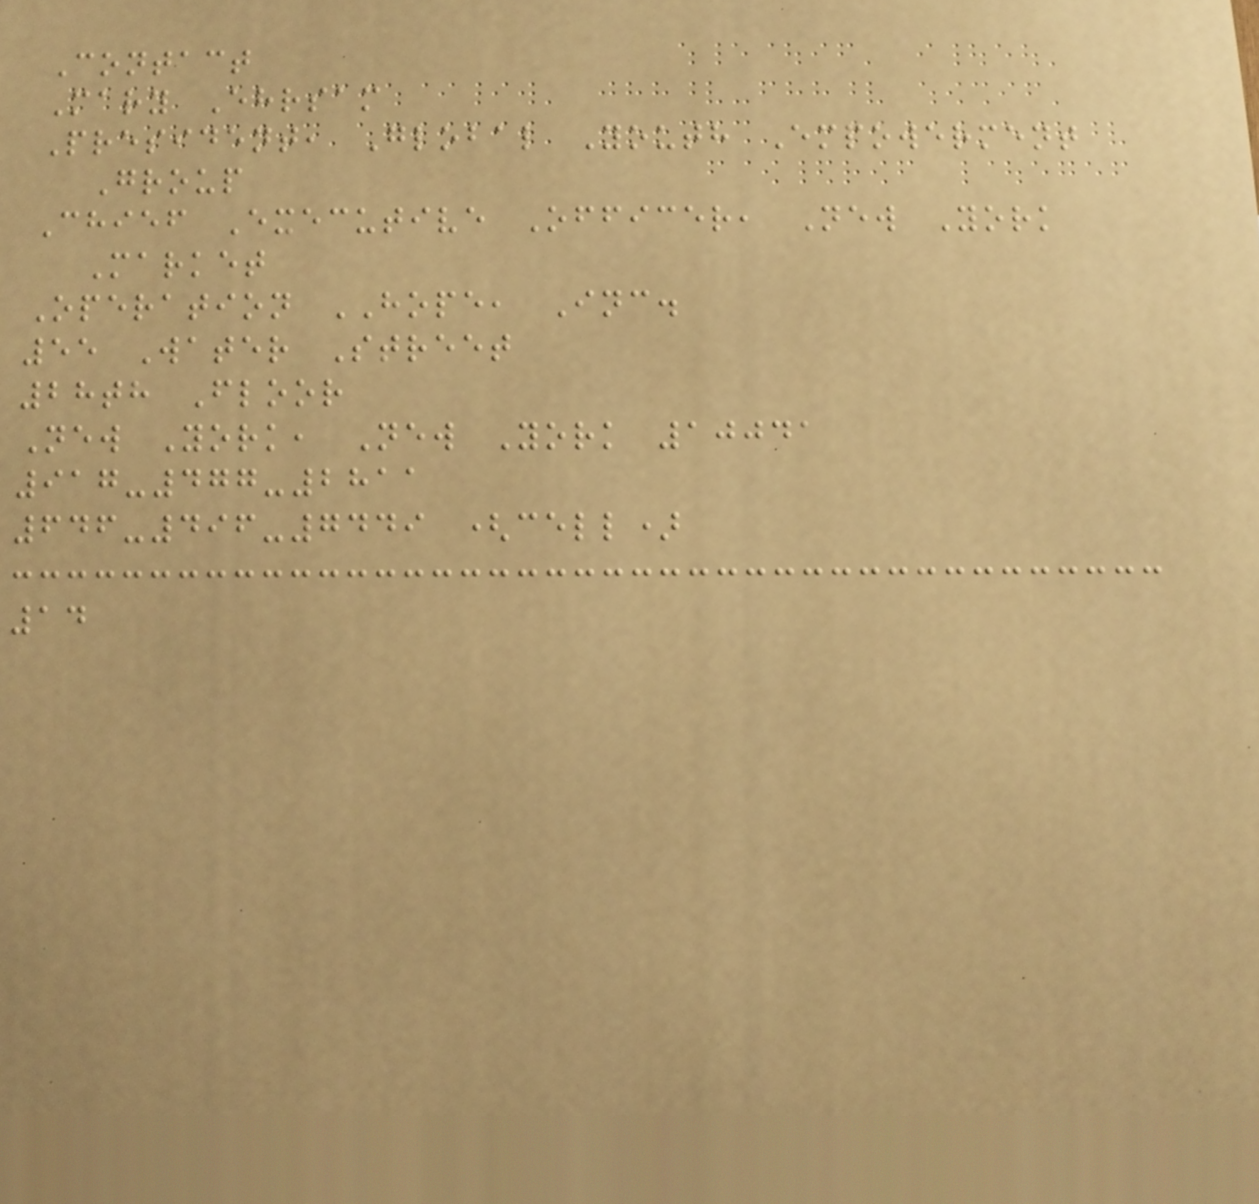Contact
Mary Ehrsam
President, Global Youth Empowerment
Group
Chief Executive Officer, New York
Market
Operation HOPE, Inc.
55 Water Street
28th Floor
New York, New York 10041
917-477-2811
646-496-7449 (cell)
14
